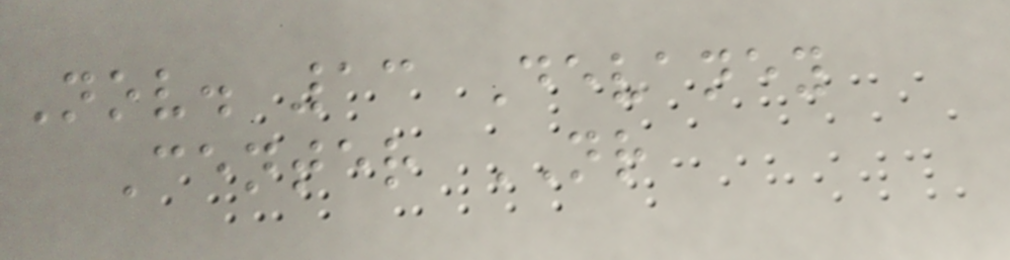Nov. 13 Devaney
Center NR
